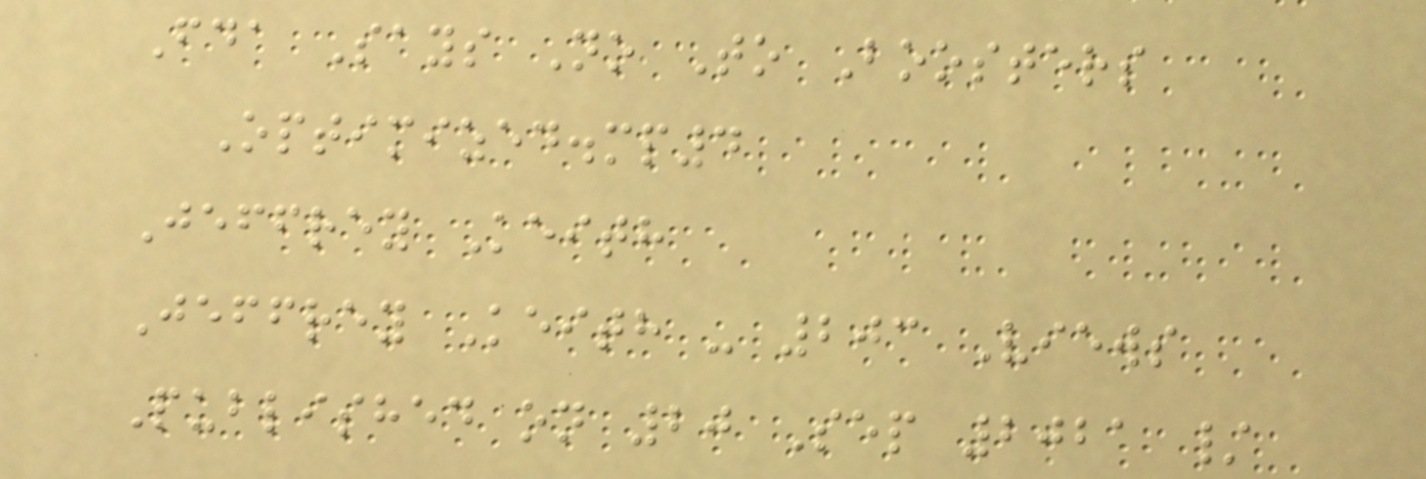Fda Says No To Boosters
Optimized.mp4
Jeffrey Keith
Jeffrey Keith - 203 Views
Published on 20 Sep 2021 /
